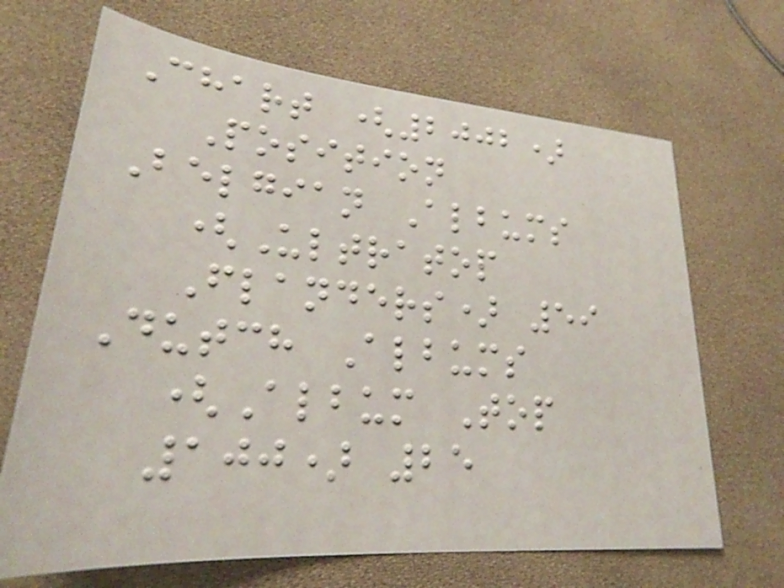Chart (2002)
Position
Belgian Albums
(Ultratop
Flanders) 59
Dutch Albums
(Album Top
100) 25
